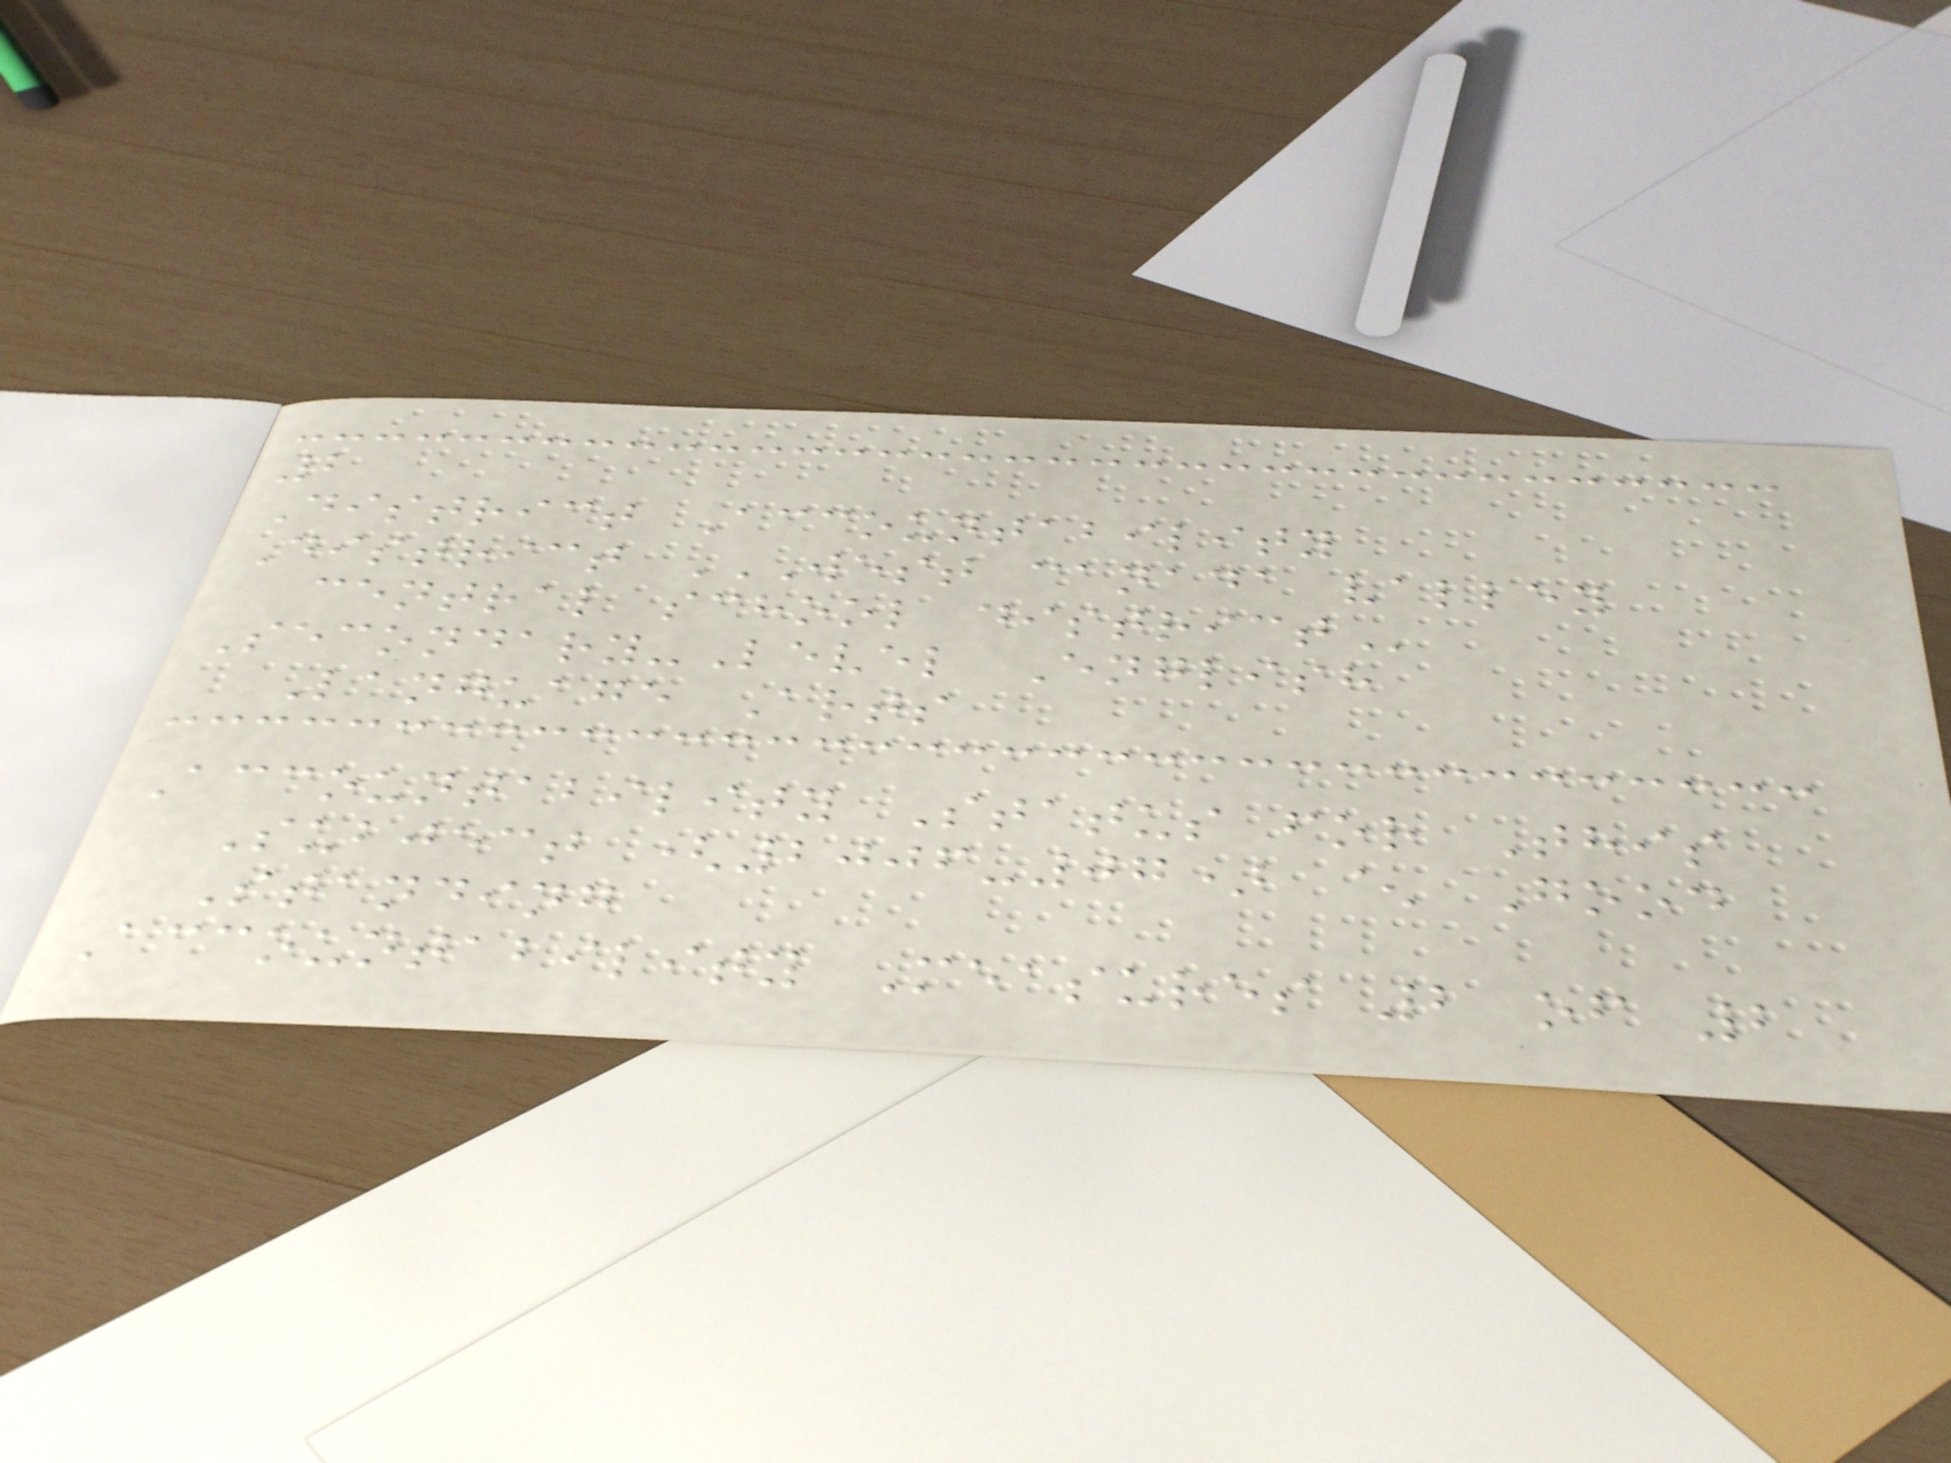2
District Accountability
District WEST CANADA VALLEY
CENTRAL SCHOOL DISTRICT
Secondary-Level English
Language Arts
Accountability Status for This
Subject (2006-07) ^ Good
Standing
Accountability Measures 2 of 2
